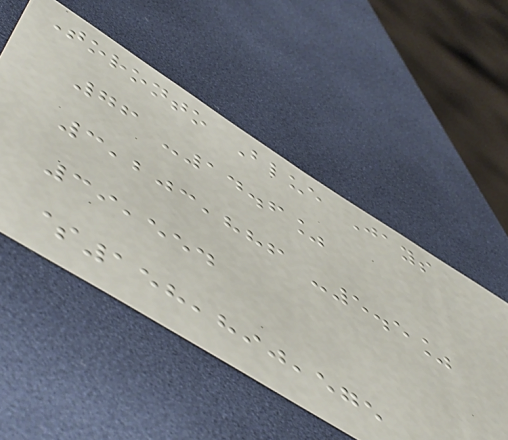Toronto Blue Jays
76 -14.6%
3,203,886 -5.5%
39,554
$158,890,575
